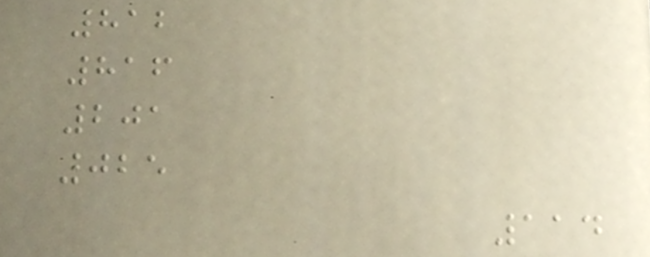812
816
201
025
114
